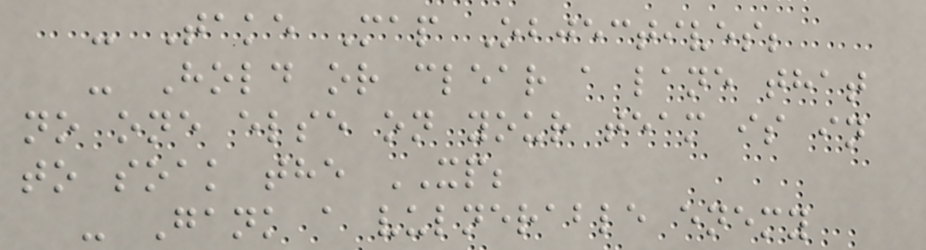- Take Map Objectives;
- Hold or clear a lane that
no one else on your team is in
to soak the XP;
- Gank a vulnerable enemy
